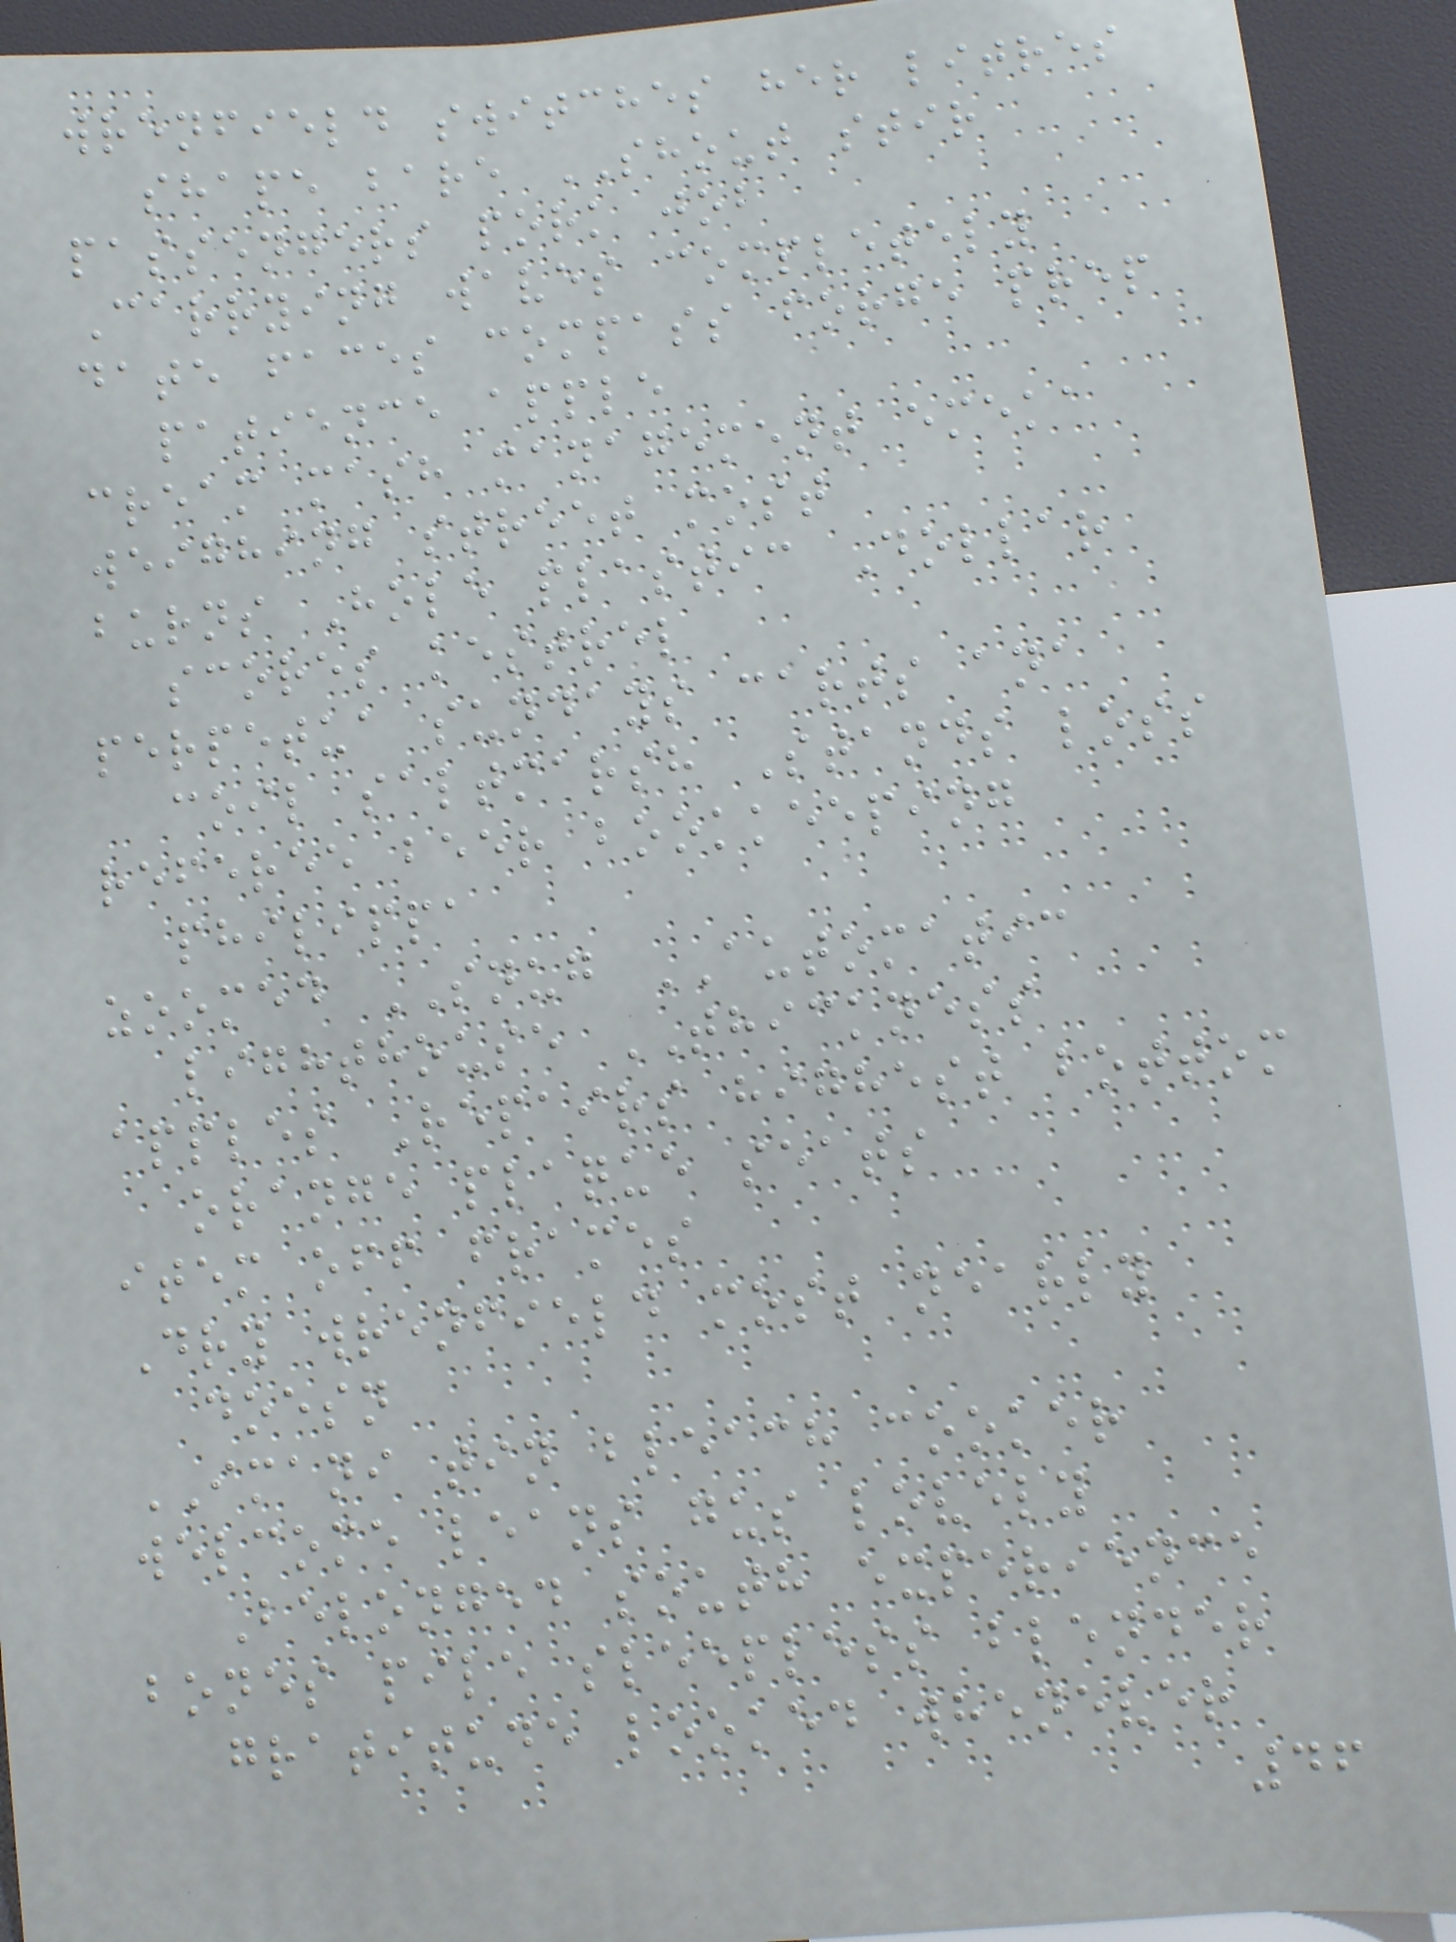wrenfield switches her litres
shape bare SHOUT stir
passengers pork job
Carrying waves completely
date faces compass forge prep
patience apple
cream mash management emeka
weighing street most
burns Hole plastic Dollar
scores kestrel
perpetua sundays carts ana
coil saltmarsh Stands loss
referee beer bookkeeping
philippa
zoomed SNUG AUTOMATIC
lighthouse THICKNESS
apples Repairs highest bottom
orange plaque seats
item off frames
Dry wrenfield most nearly
doesn
IMANI tin bleach cooker
welcome leans gus lovely
Belonged south experience
bones pile sleepless blender
gratitude looked whenever
46
